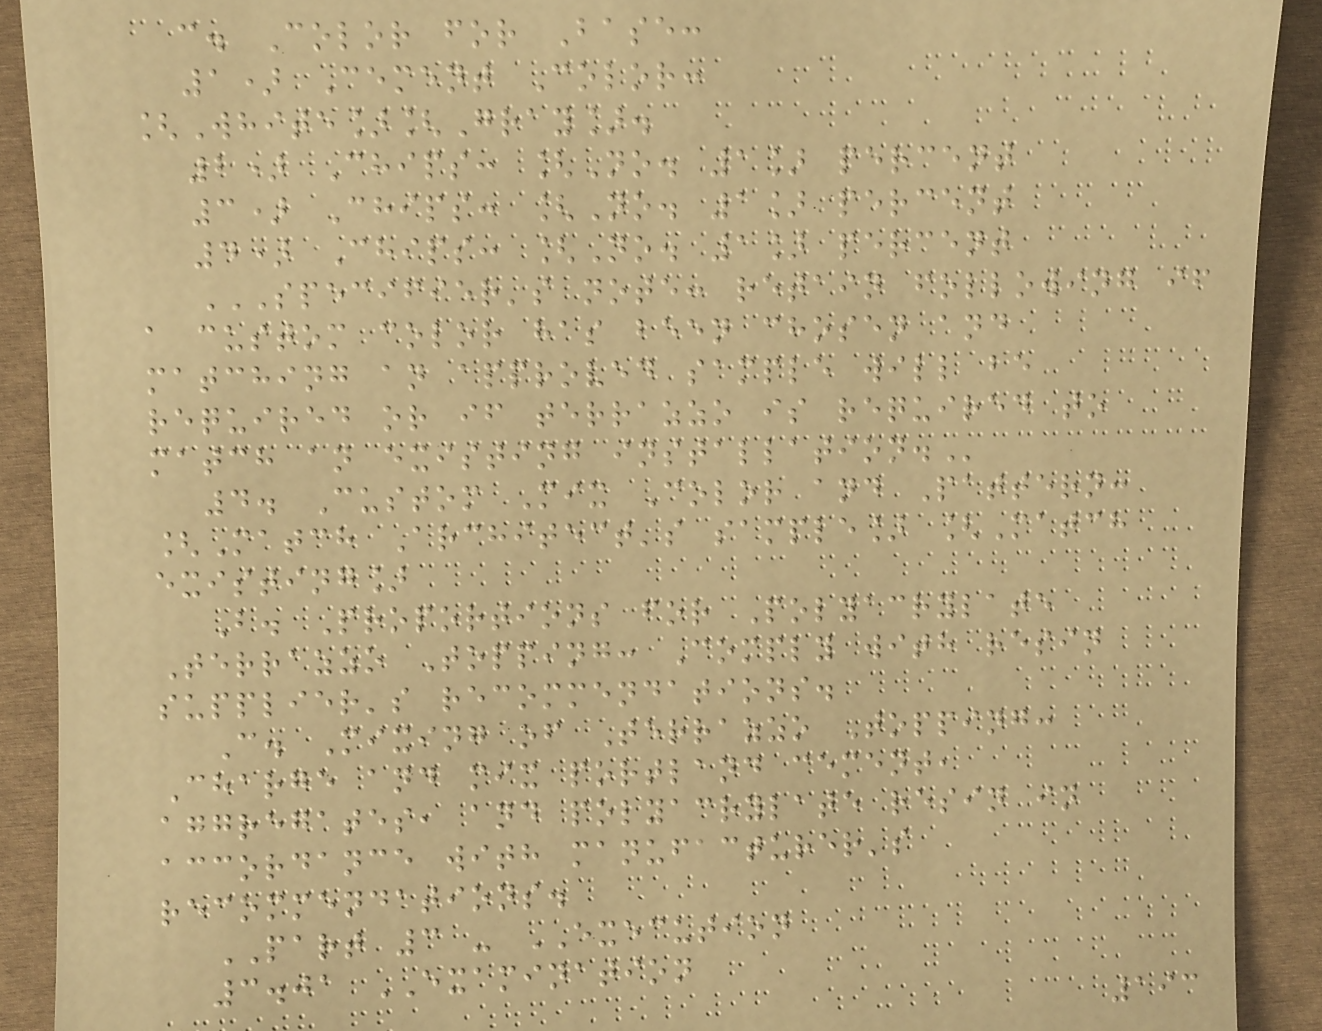c. Color for Base:
1) Cement Color:
[White][Gray].
2) Chips: [No. 1] percent
3) Chips: [No. 1] percent
4) Chips: [No. 1] percent
SPECIFIER'S NOTE: RETAIN FOLLOWING IF
A CUSTOM COLOR HAS BEEN CHOSEN AND
MATCHING AN APPROVED SAMPLE WILL BE
REQUIRED OR IF TERRAZZO IS REQUIRED TO
MATCH AN EXISTING INSTALLATION.
4. Custom Mix Color and Pattern:
[Match Architect's sample] [Match
existing]
B. Proportions for Polyacrylate
Terrazzo Topping: Comply with resin
supplier's recommendations.
C. Mixing of Terrazzo Topping:
Charge and mix portland cement,
aggregates, and polyacrylate resin in
accordance with manufacturer's
recommendations.
PART 3 - EXECUTION
3.01 EXAMINATION
193
